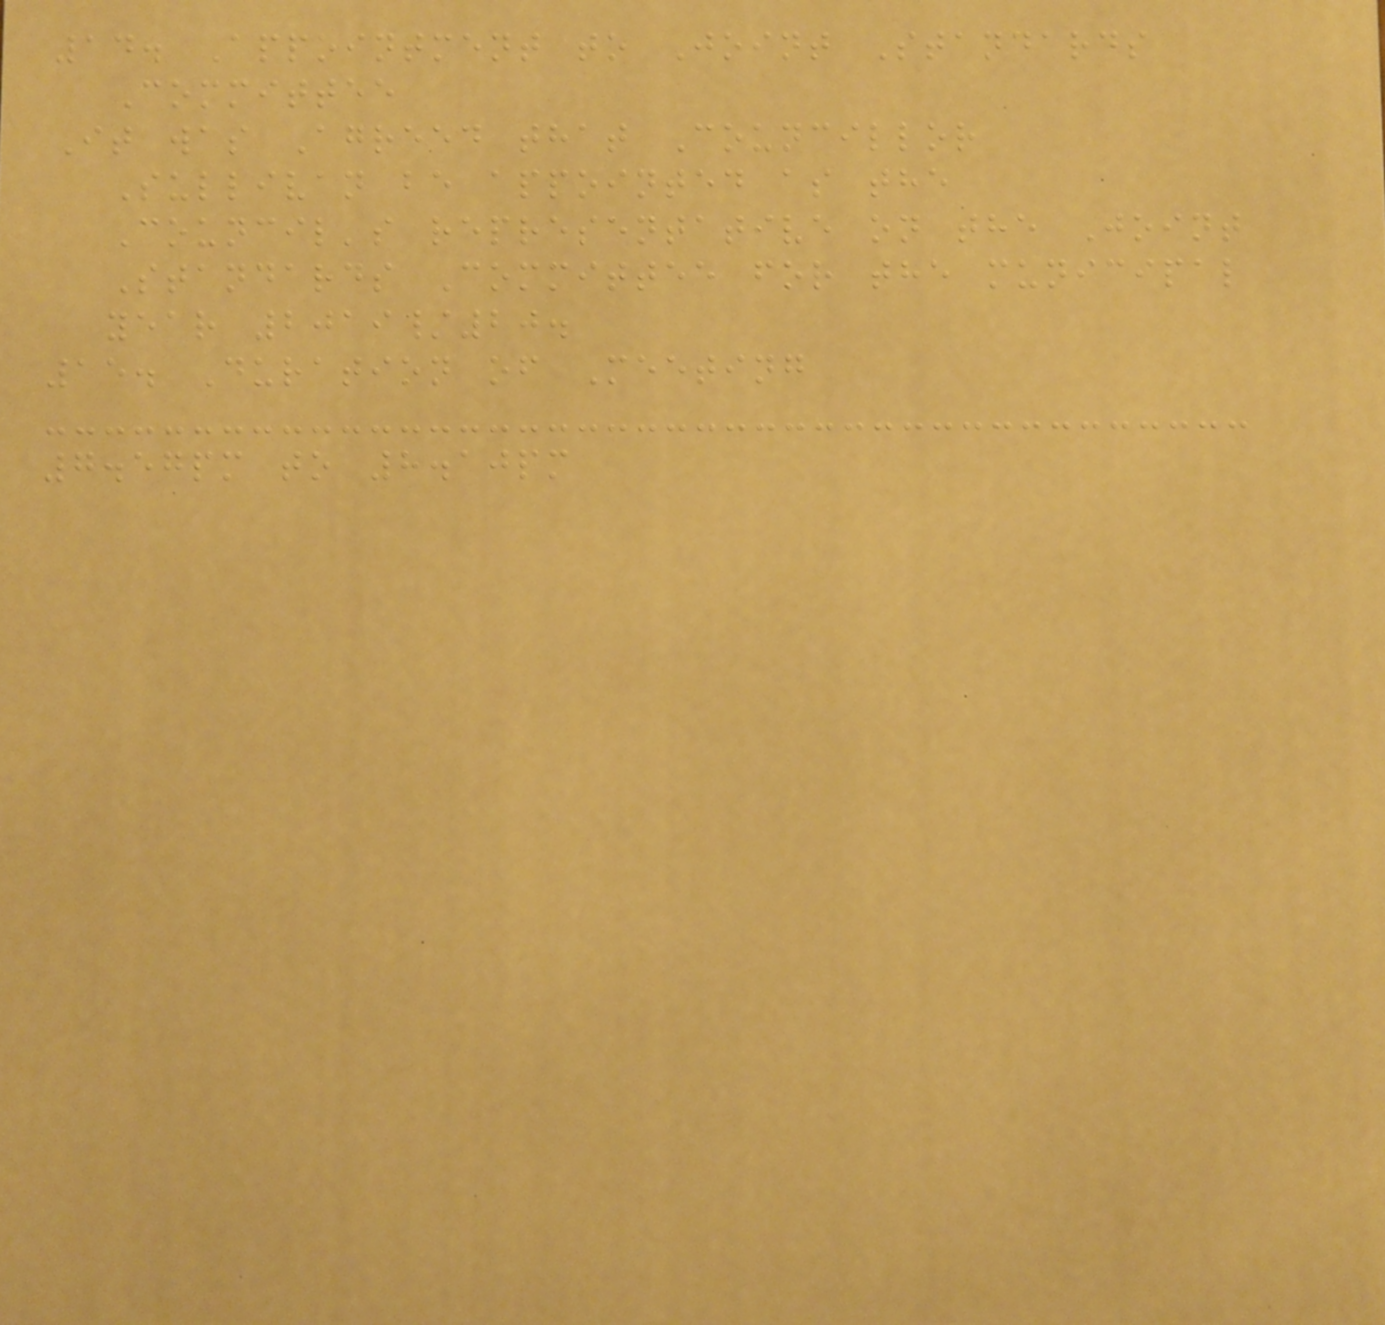14. Appointment to Joint Standards
Committee
It was Agreed that Councillor
Sullivan be appointed as the
Council's representative on the Joint
Standards Committee for the municipal
year 2019/20.
15. Duration of Meeting
7.57pm to 8.10pm
